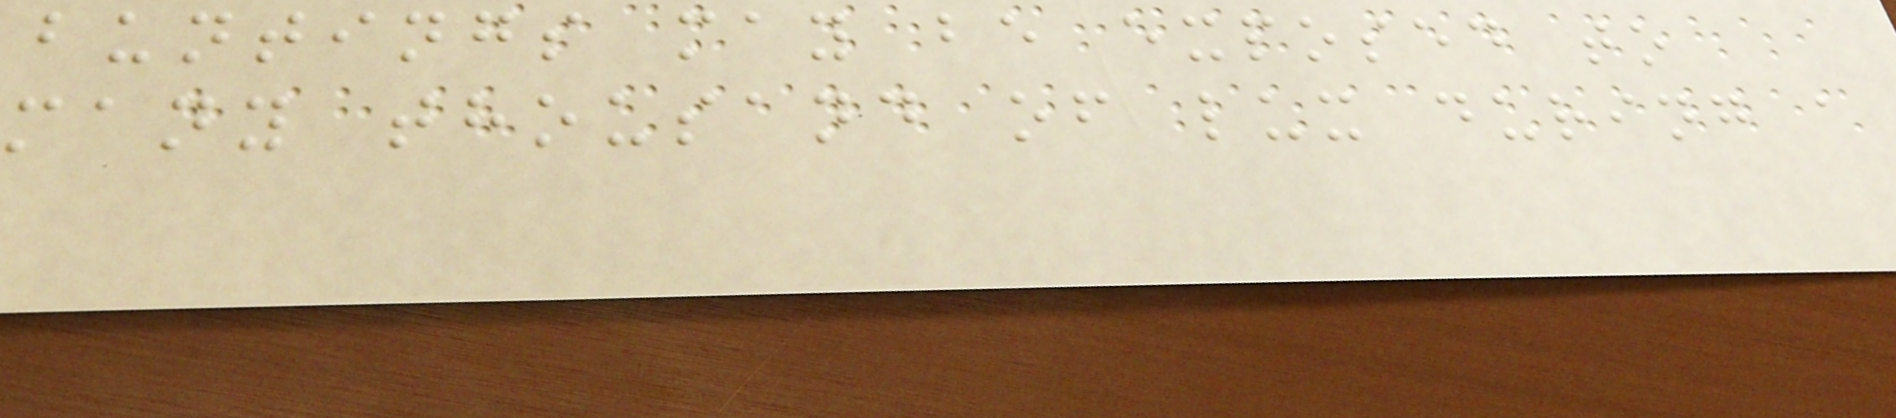buntings may be exposed to
many thousand of lux during a
